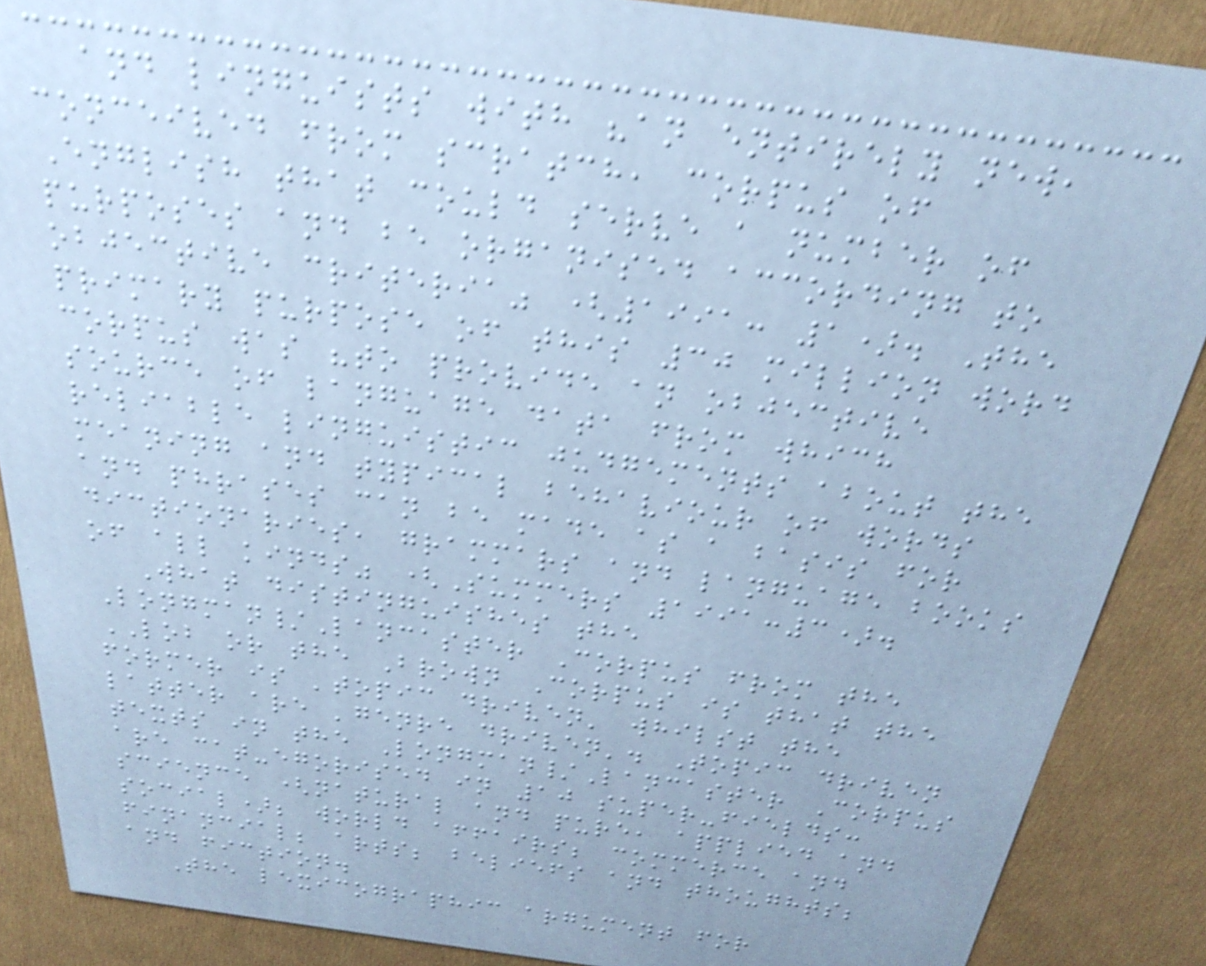and linguists with "an entirely new,
conceived from scratch, corpus of
English that could serve a number of
purposes and be organised according to
objective criteria" (1991: 1). The
primary purpose of this 30 million word
corpus was "to provide an objective
source of language data from which
reliable linguistic judgements about the
meaning and typical behaviour of words
and phrases can be made as a basis for
dictionaries, grammars and language books
of all kinds" (Summers 1991:3).
What distinguishes the
Longman/Lancaster Corpus from the
LOB or the Brown Corpus is that the
former is 'topic driven' whilst the
latter are 'genre driven'. Topic driven
texts in the Longman/Lancaster Corpus
are cat-egorised in 10 super-fields:
science (natural and pure, applied and
social); world affairs; commerce and
financial; arts; beliefs and thoughts;
and fiction.
The lexicographic argument for
